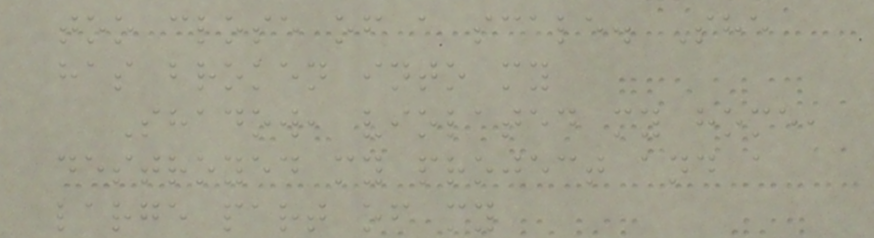too close of a scale. She
has broken into my
Shadow, violated my home,
destroyed my project and a
large part of my
